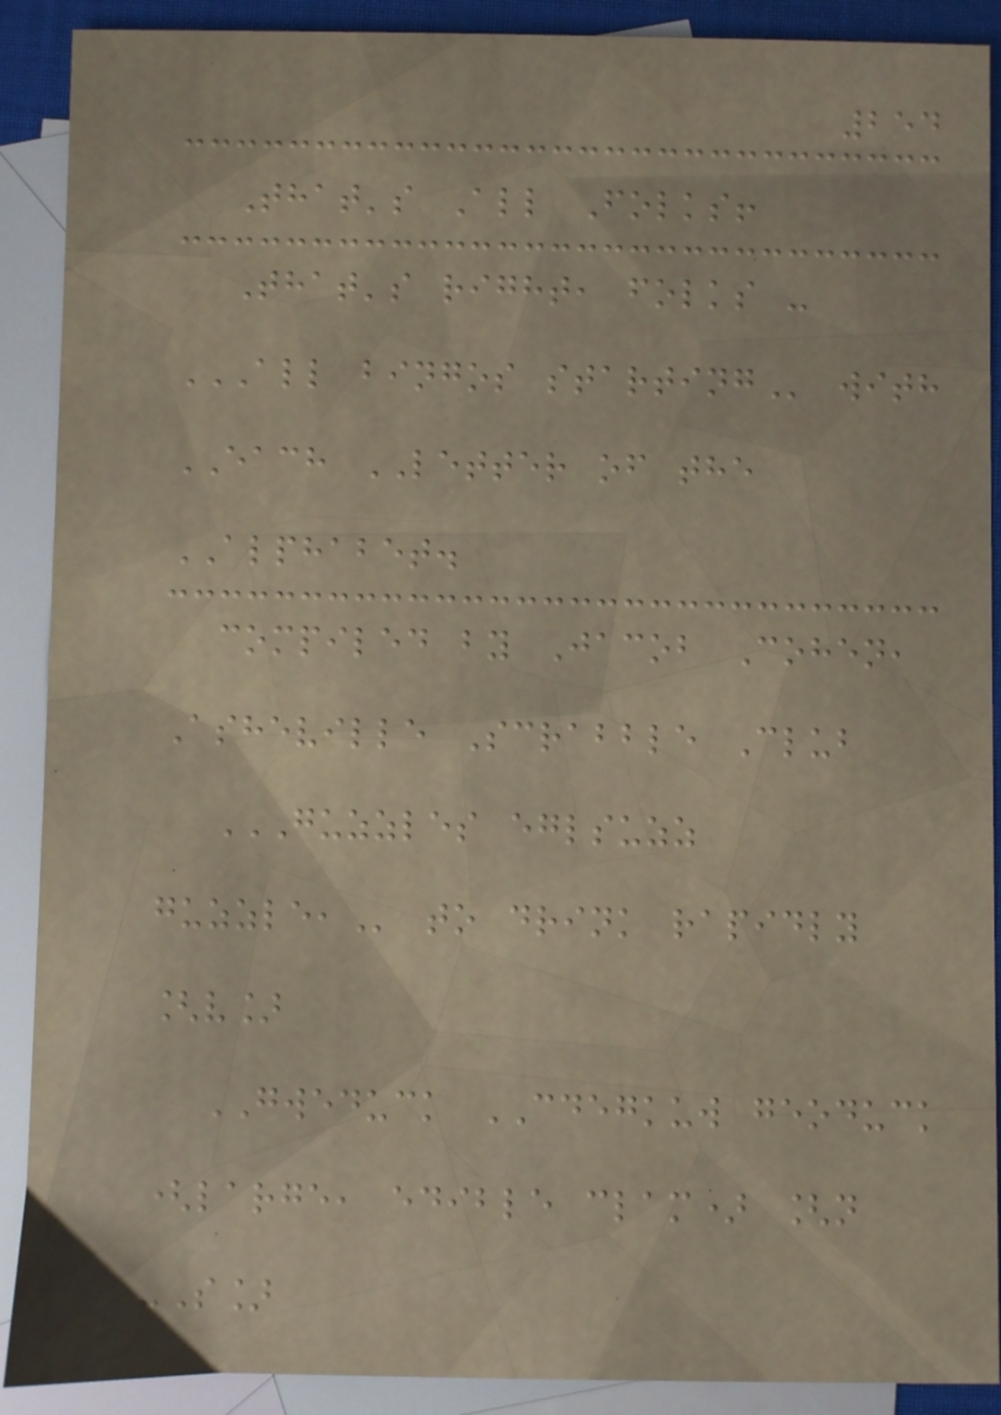254
That's All Folks!
That's right, folks -
ALL BINGOS STARTING with
EACH LETTER of the
ALPHABET.
compiled by Jacob Cohen,
Asheville Scrabble Club
GUZZLES EGLSUZZ
GUZZLE, to drink rapidly
[v]
GWEDUCK CDEGKUW geoduck
(large, edible clam) [n
-S]
